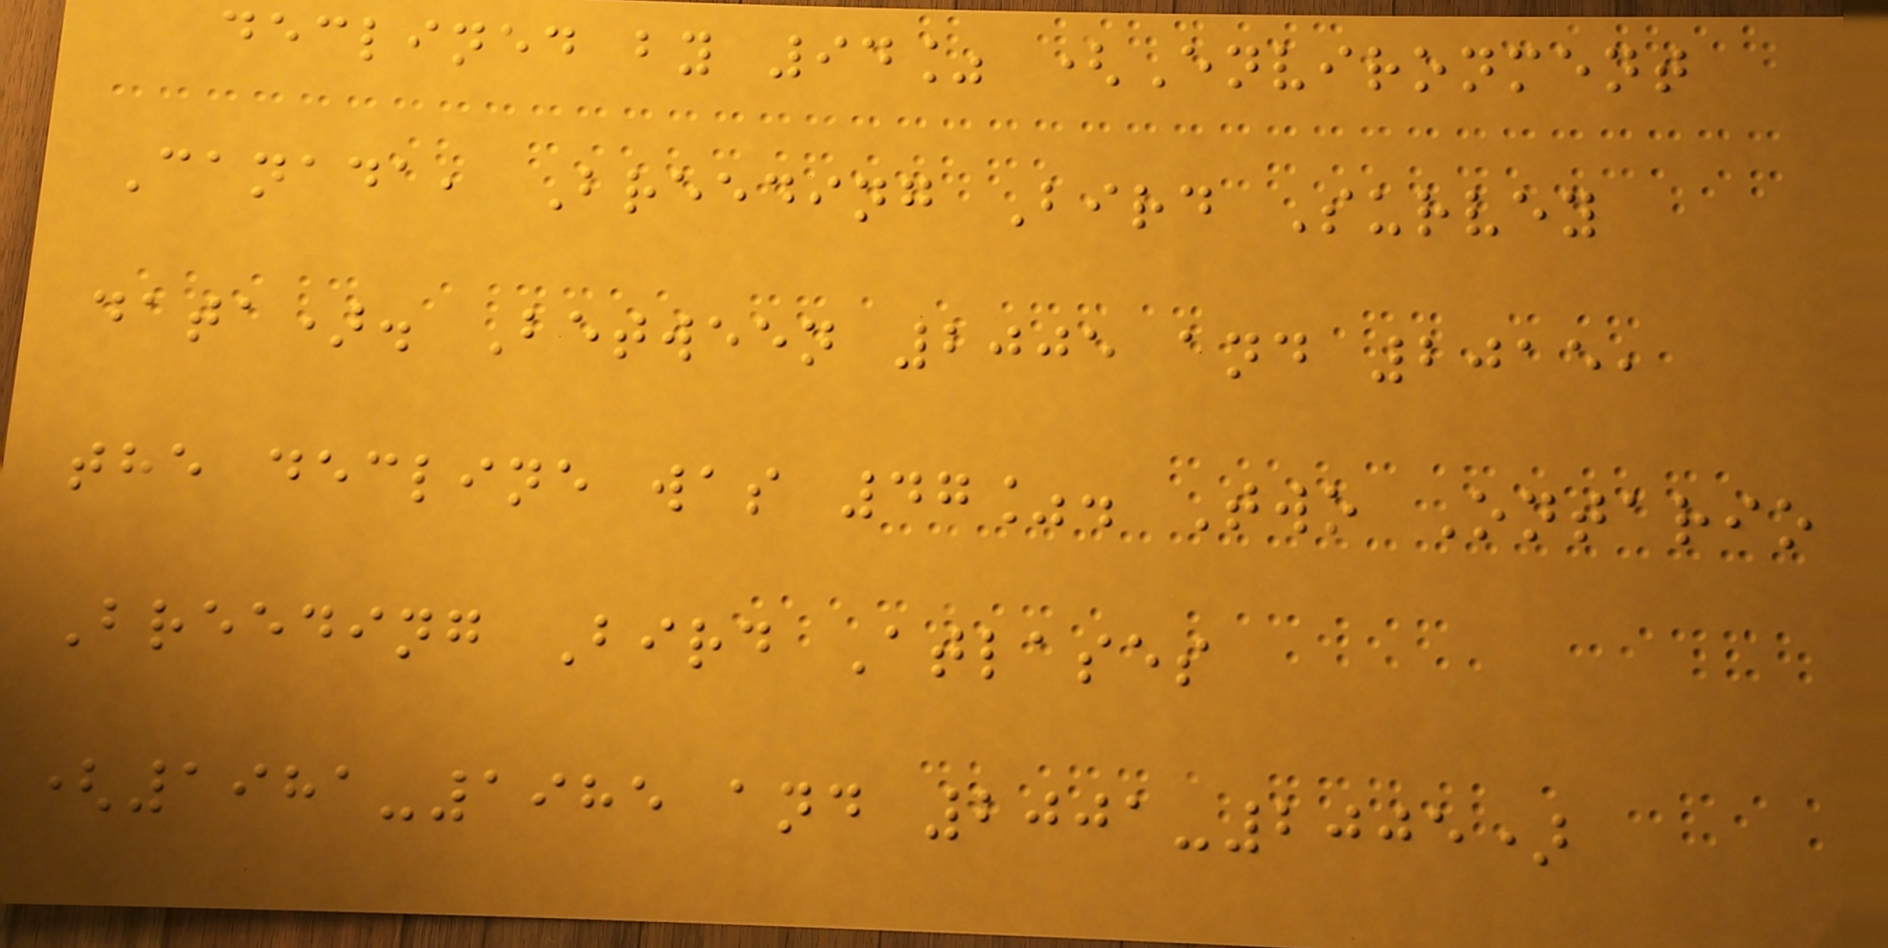declined by 94% (Environment
Canada, Breeding Bird Survey
data). Between 2005 and 2015,
the decline was 47%. Two Ontario
Breeding Bird Atlases
(1981-1985 and 2001-2005)
